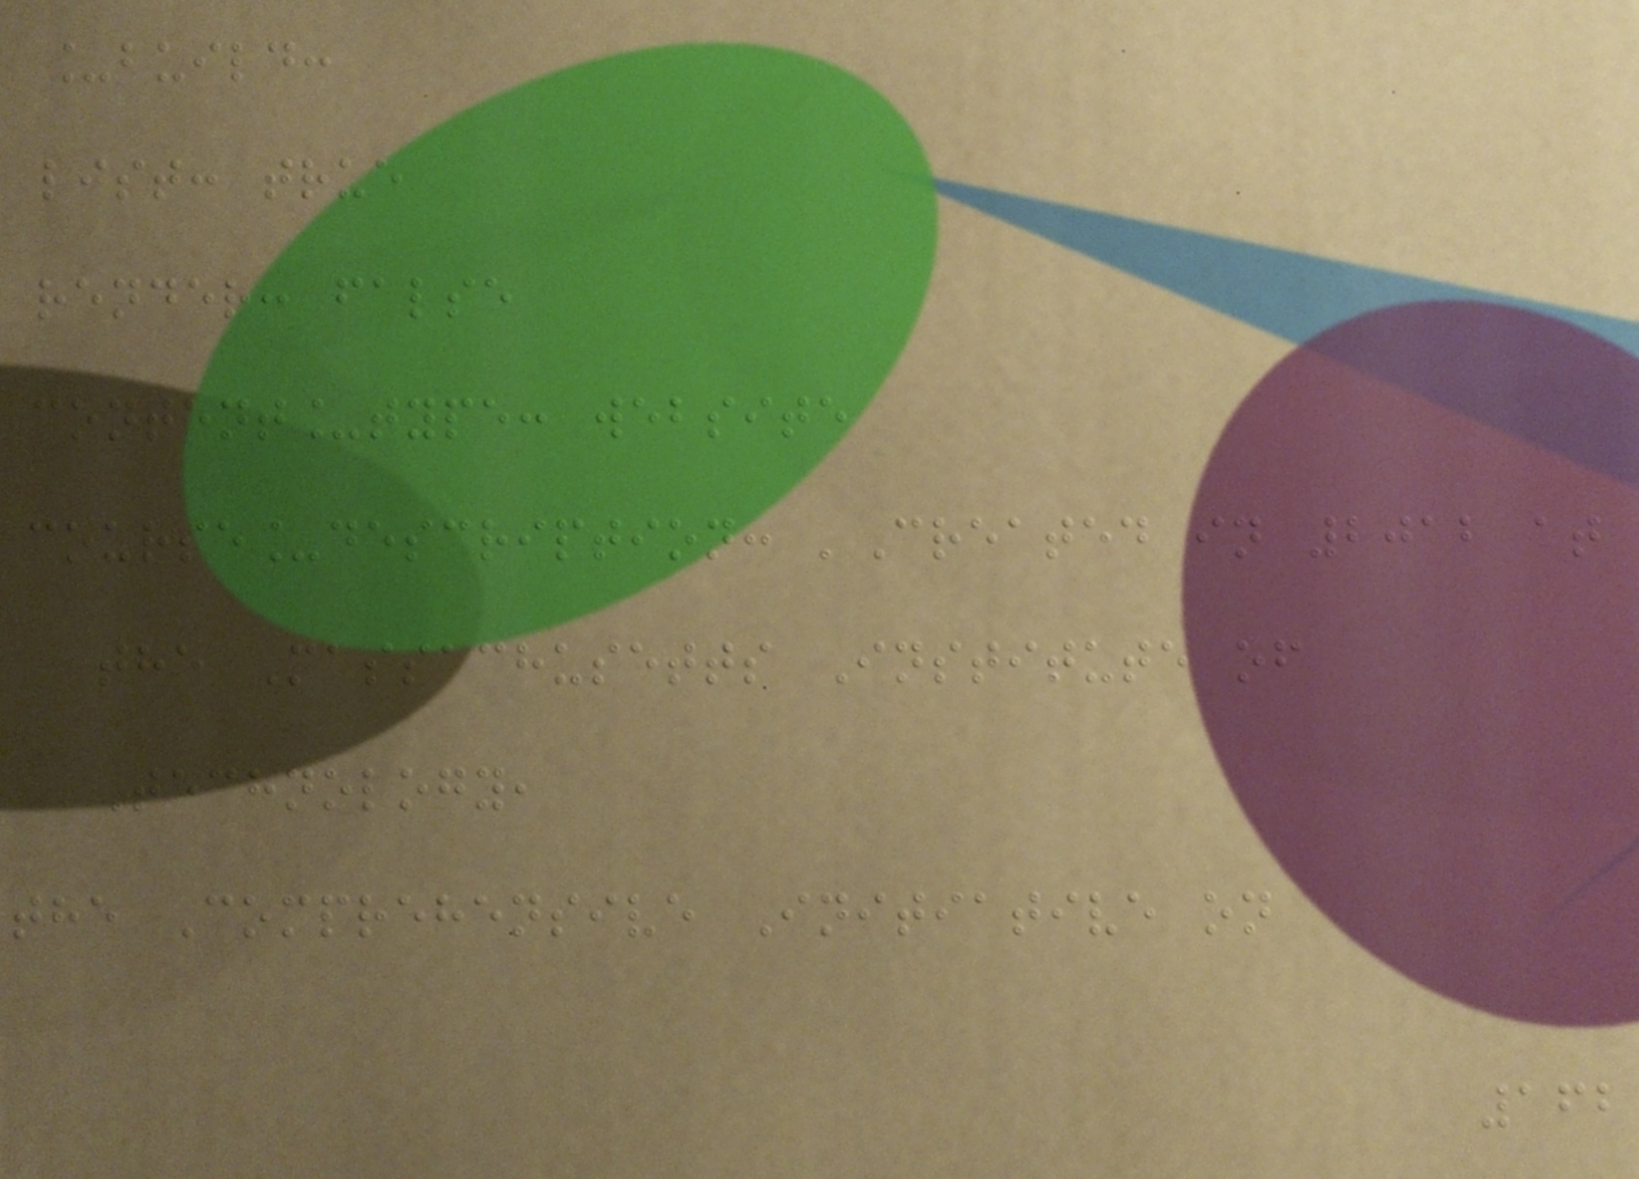_build:
list: true
render: false
content_type: website
course_description: 'Created in 2012 at
the Massachusetts Institute of
Technology,
the Comprehensive Initiative on
162
